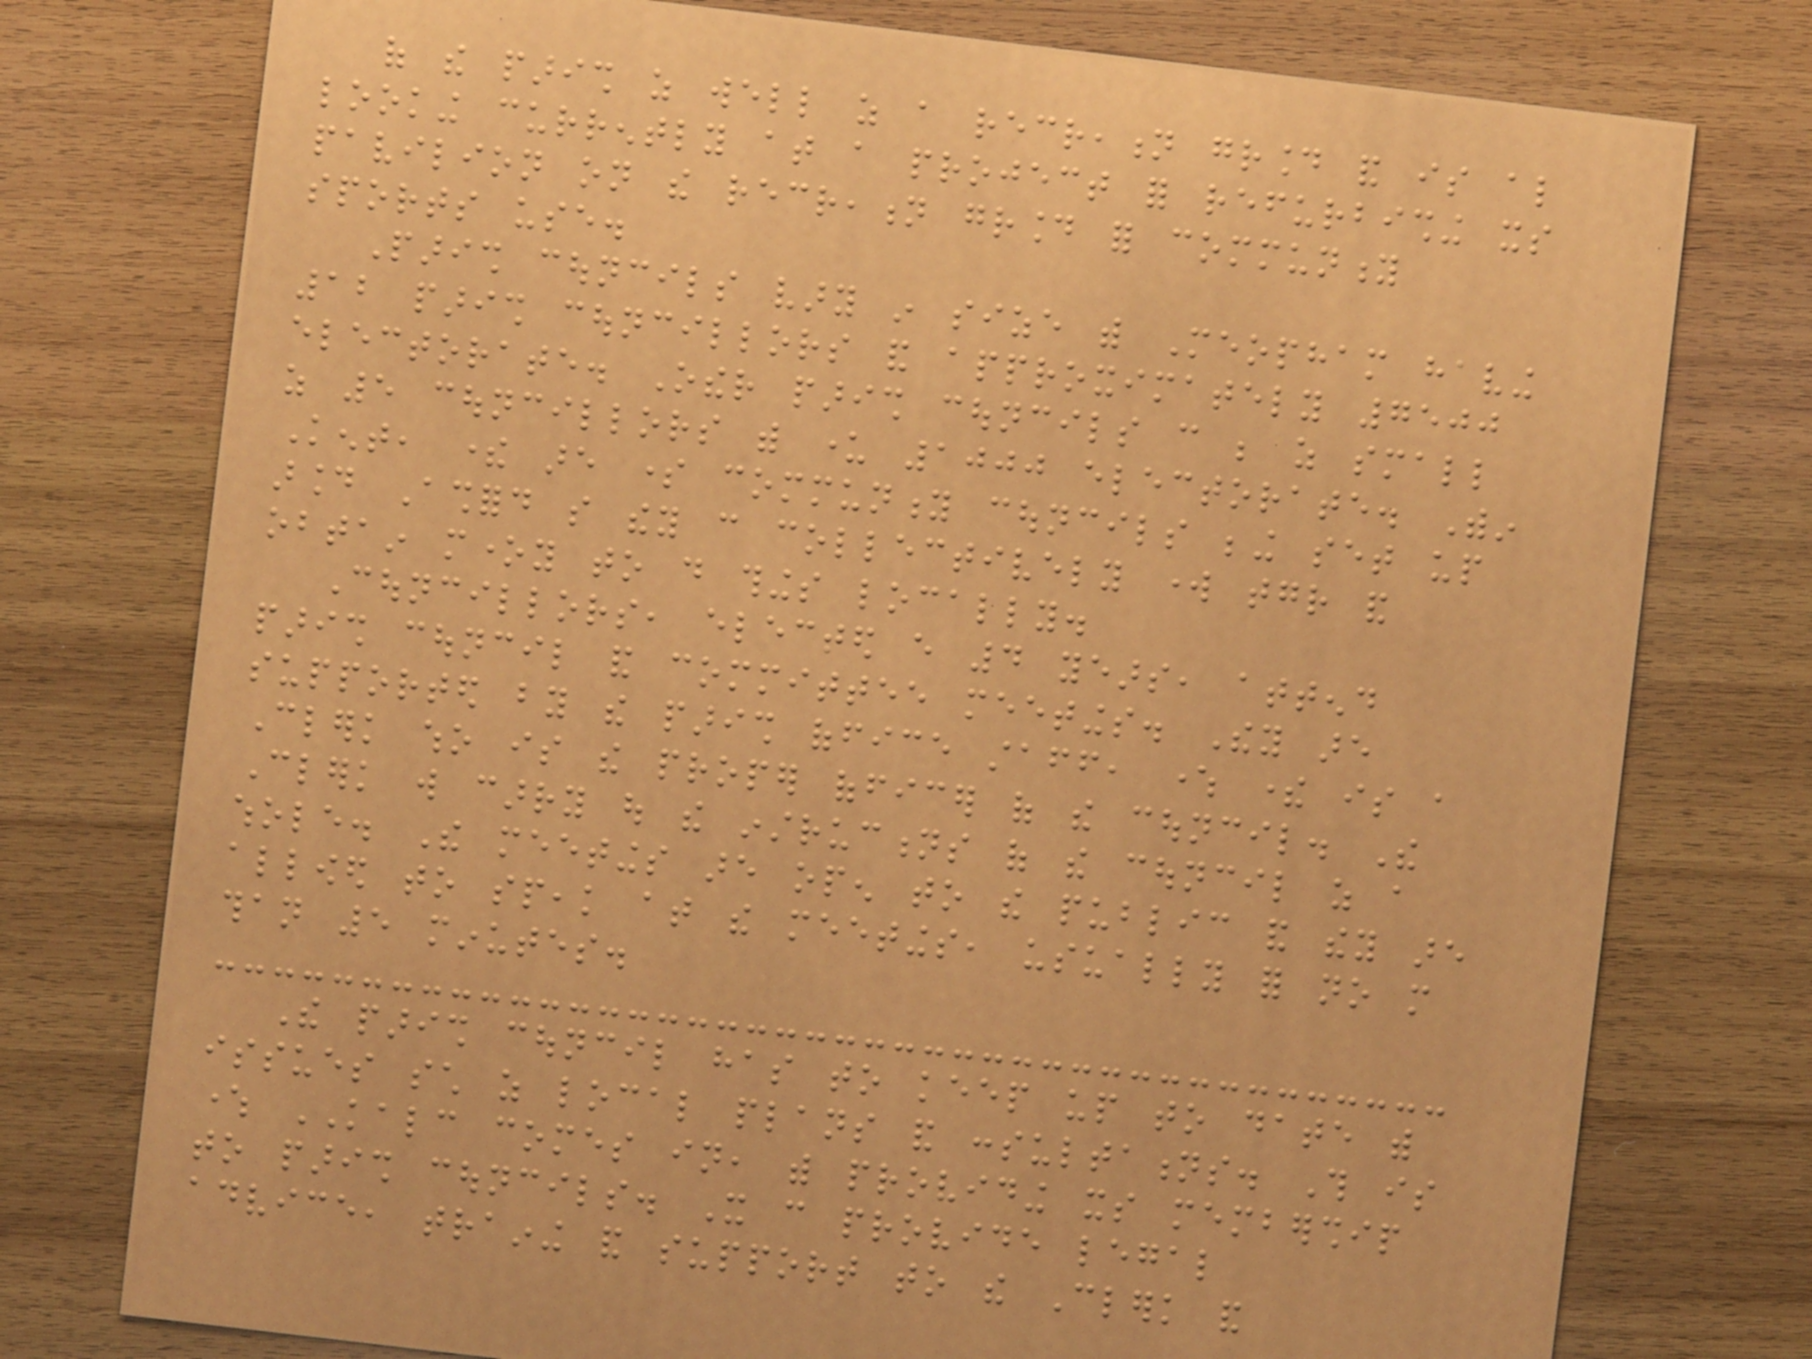of the parish as well as a recreation ground and is also
looking currently at a project for refurbishing its
pavilion on the recreation ground for community
sports use.
Parish councils vary in size with Meopham having
12 parish councillors and approximately 7500
electorate. Other parish councils can be as small
as 5 councillors with under 1000 electorate. Within
Kent, there are some community councils being set up
around Ashford so they can collectively work together and
obtain money to do things locally.
Councillors, elected every 4 years, attend
parish council and committee meetings. They are
supported by the parish office staff, where there is a
Clerk who is the proper officer of the council. The
Clerk will carry out the instructions of the council as a
whole. The meetings are open to the public and they are
allowed to speak at the meetings, usually for no more
than 5 minutes.
The parish council has to keep up to date with
issues such as local plans and consultations. This is
where KALC comes in, with providing its membership
to parish councils. It can provide legal
advice, training and support to the Clerk and
